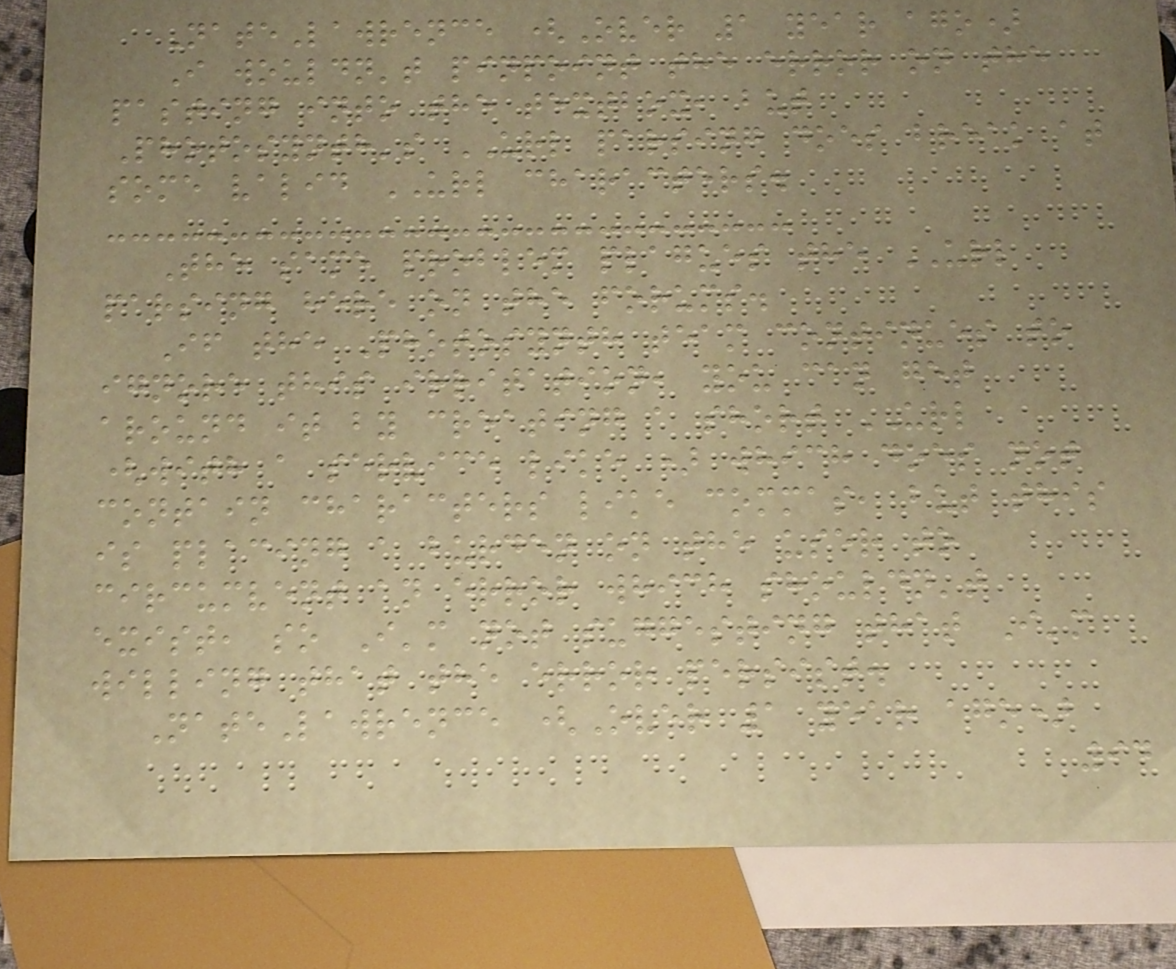NateLawrence (Over 1 year ago)
I wouldn't pinpoint the error on the
pasting into the textbox, but
Photosynth's URL parsing does break at
some valid URL characters.
The same problem plagues the URL
parsing here on the forums.
If the Photosynth team continues to
ignore this irritation, you can get
around it by creating a short URL
(with a service like ) which does not
contain characters like commas, but this
is placing a burden on the user to
circumvent an error which shouldn't
exist, so I'm not suggesting that I'm
willing that the error persist.
NateLawrence (Over 1 year ago)
94
